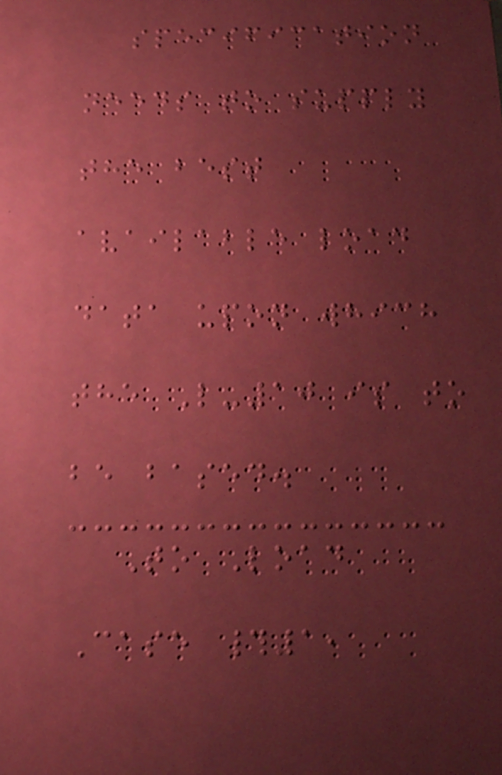specification
needs to supply
the best
available load
data upon which
the L-10 is to
be based.
To Load
Case #1,
